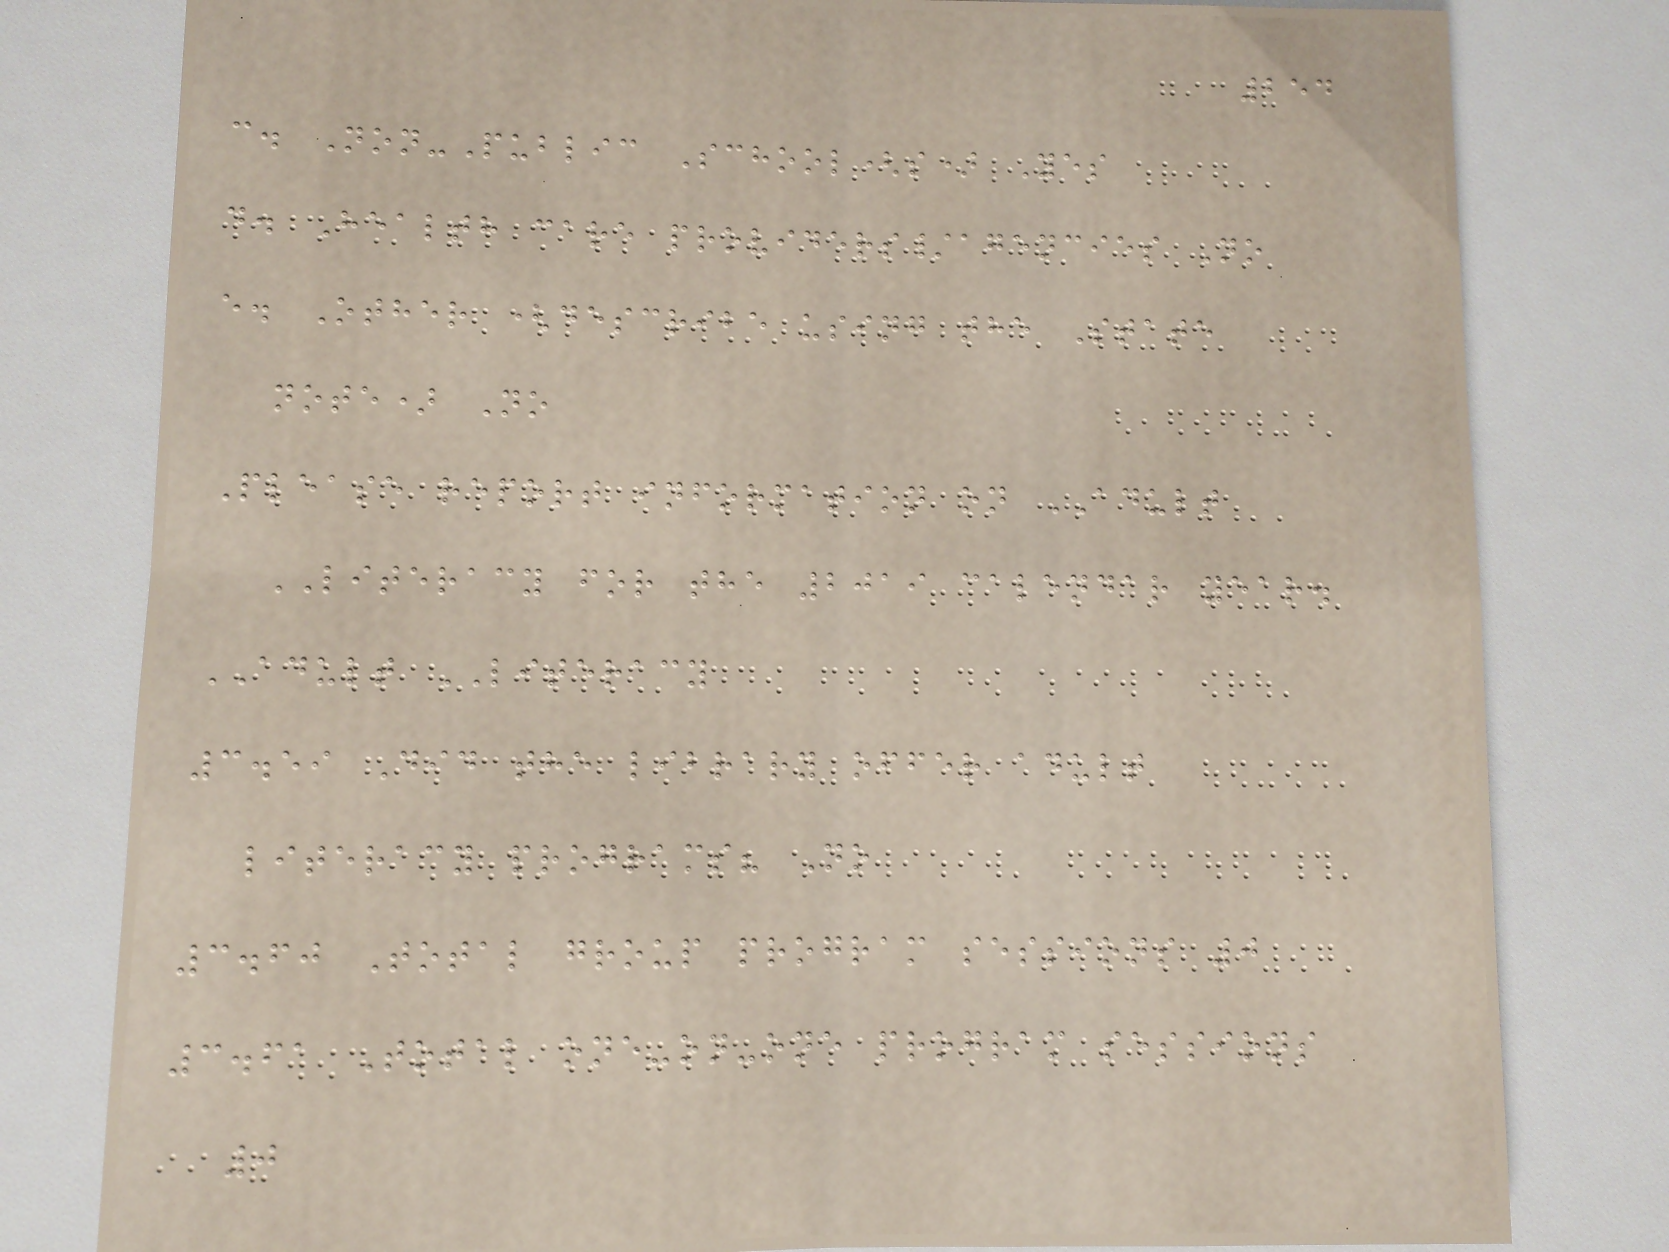254
c. Non-Public School(s) Yes
d. Health care providers/agencies No
e. Other (describe using the State
note) No
Please report information on ADULT
LITERACY for the 2019 calendar year.
ADULT LITERACY
3.59 Did the library offer adult
literacy programs? No
3.60 Total group program sessions 0
3.61 Total one-on-one program sessions
0
